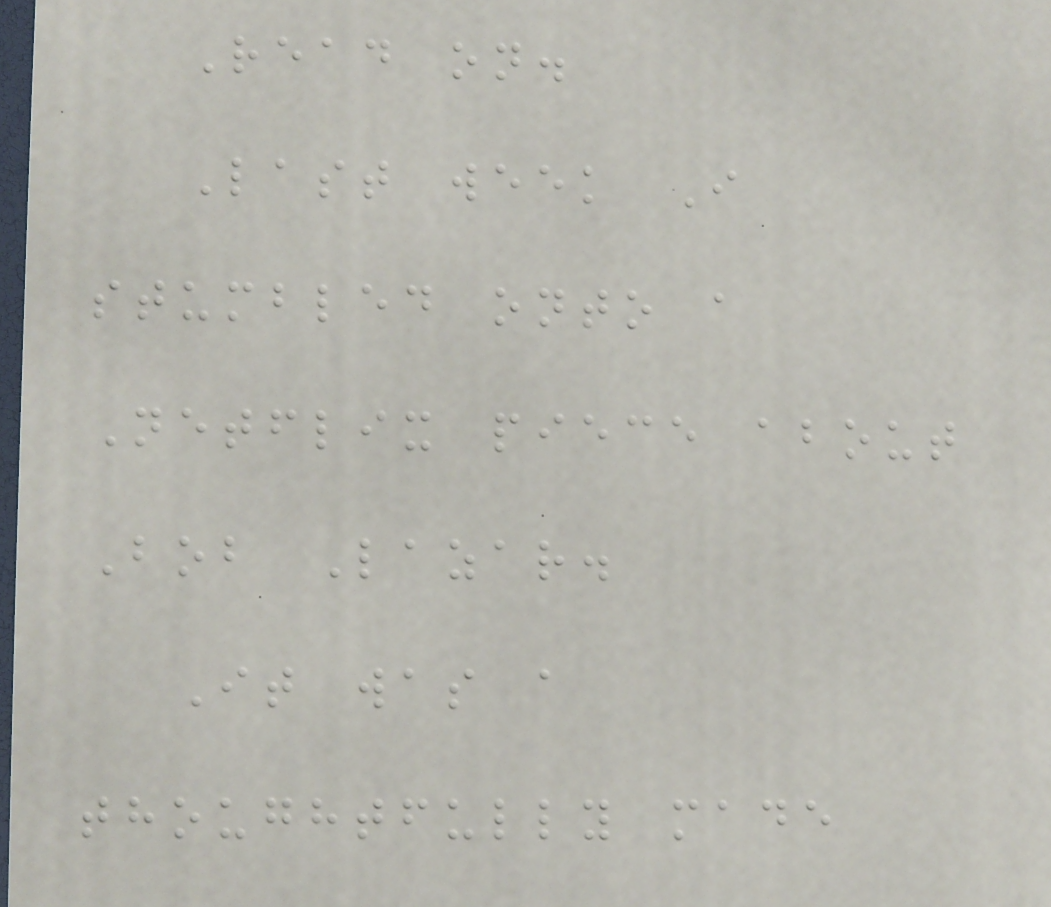Read on.
Last week I
stumbled onto a
Netflix piece about
Bob Lazar.
It was a
thoughtfully made
